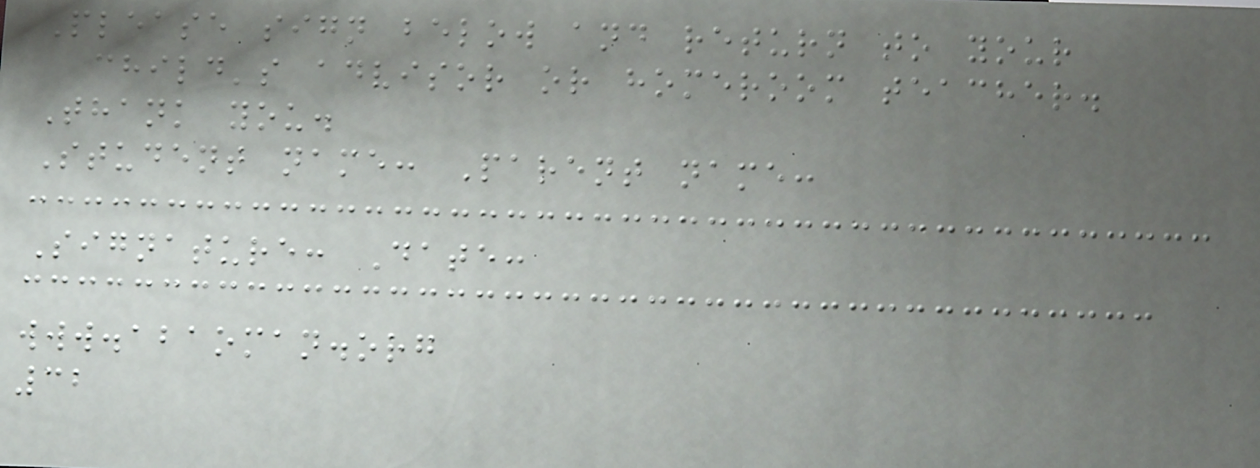Please sign below and return to your
child's advisor or homeroom teacher.
Thank you.
Student name: Parent name:
Signature: Date:
www.abaoman.org
32
